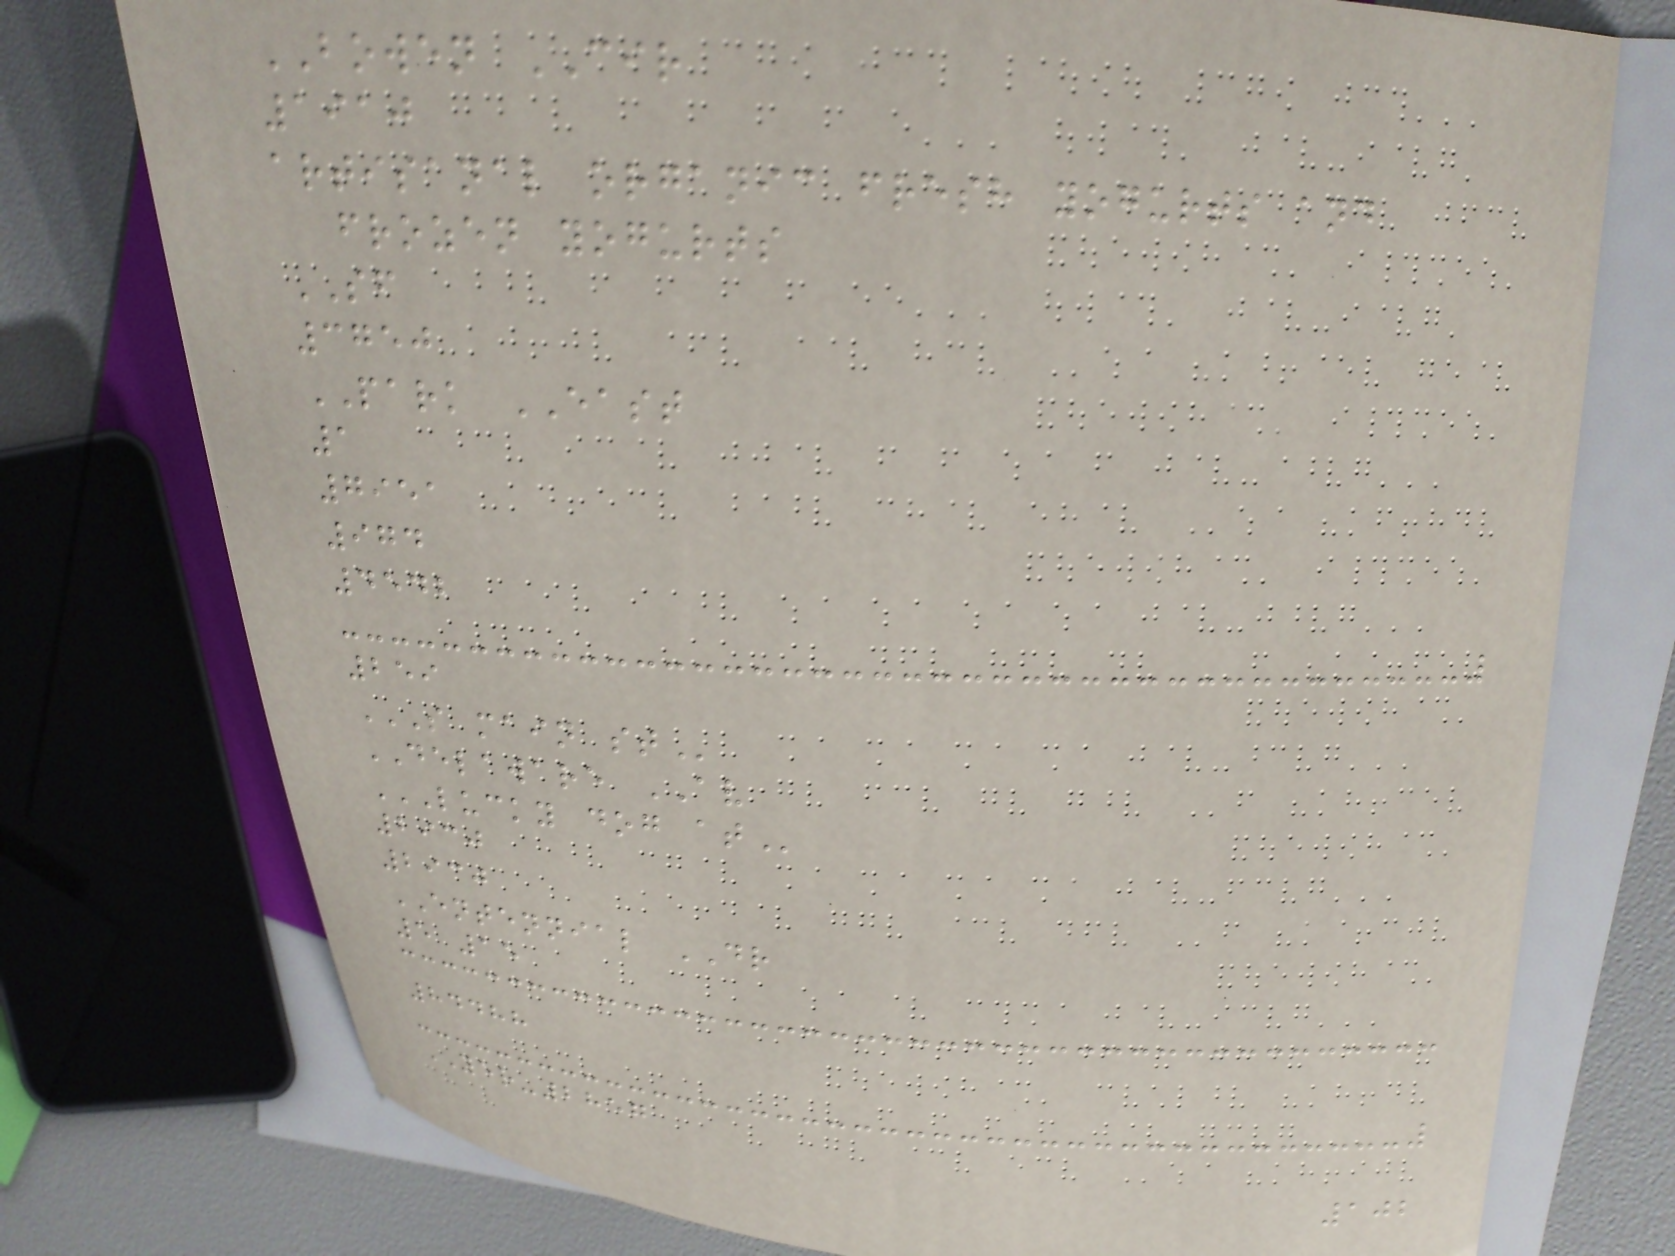BOWEN CIR
1910
artisanal organic fresh yogurts and
frozen yogurts
SF
3750
PARK EAST
1
7951
974
4542
259
S MAIN ST
DELAWARE AV
LUCKY DOG AT
2930
2930
ENTENNIAL DR
5 15
84488
YER-2857
102
